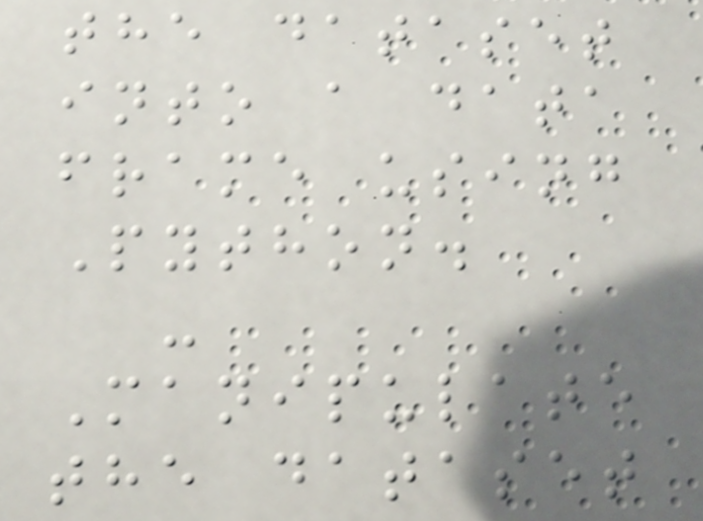the dataset
into a data
frame using
Python.
-
Manipulate
the dataset
